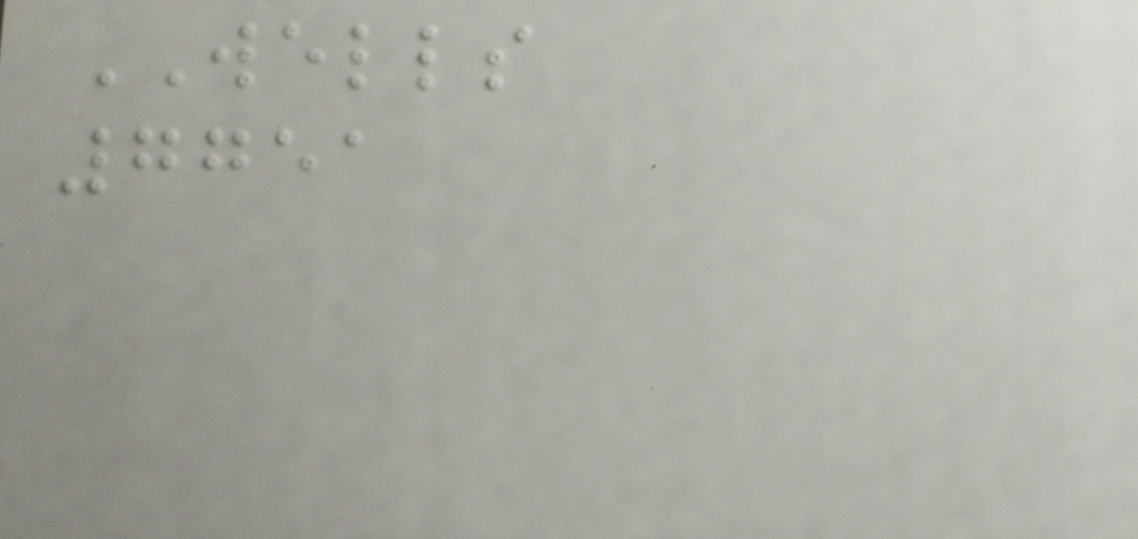WELLS
7751
